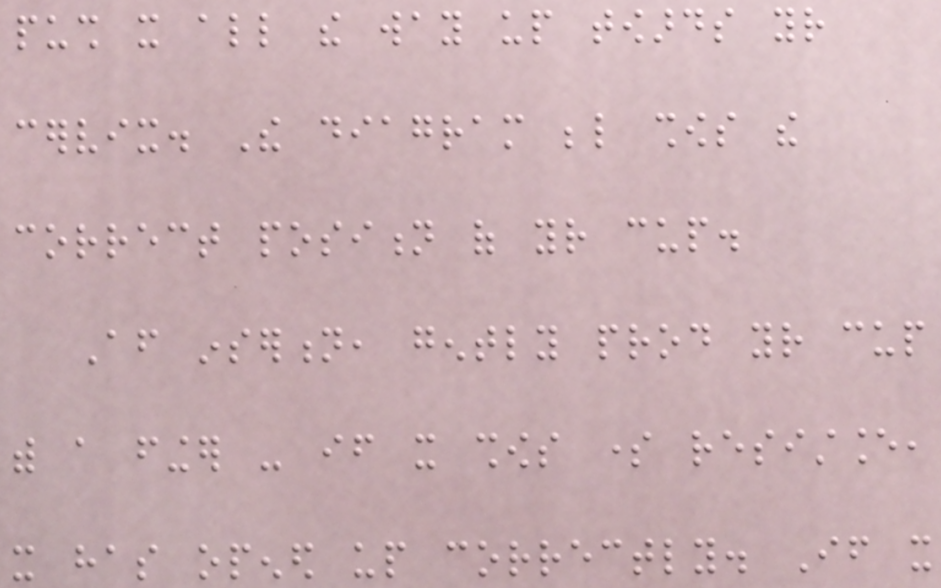push it all the way up towards your
cervix. The diagram below shows the
correct position of your cup.
After insertion, gently prod your cup
with a finger - if it shows some resistance,
it has opened up correctly. If it
